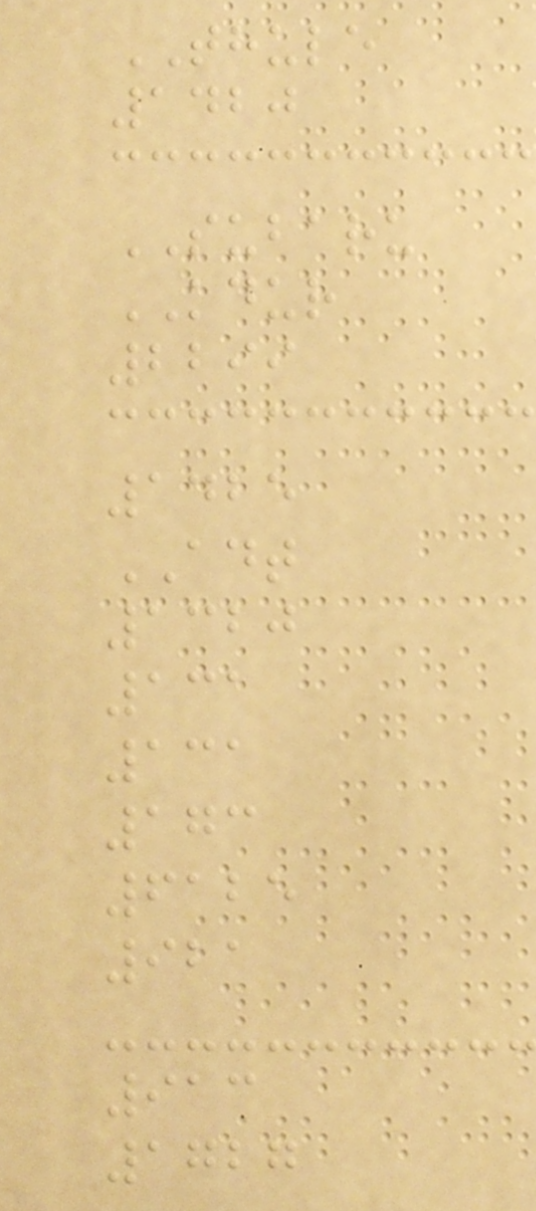THULE
1420
SUBARU
KDUR
2299
1425
ADT
1320
131
131
173
6125
921
913
1727
